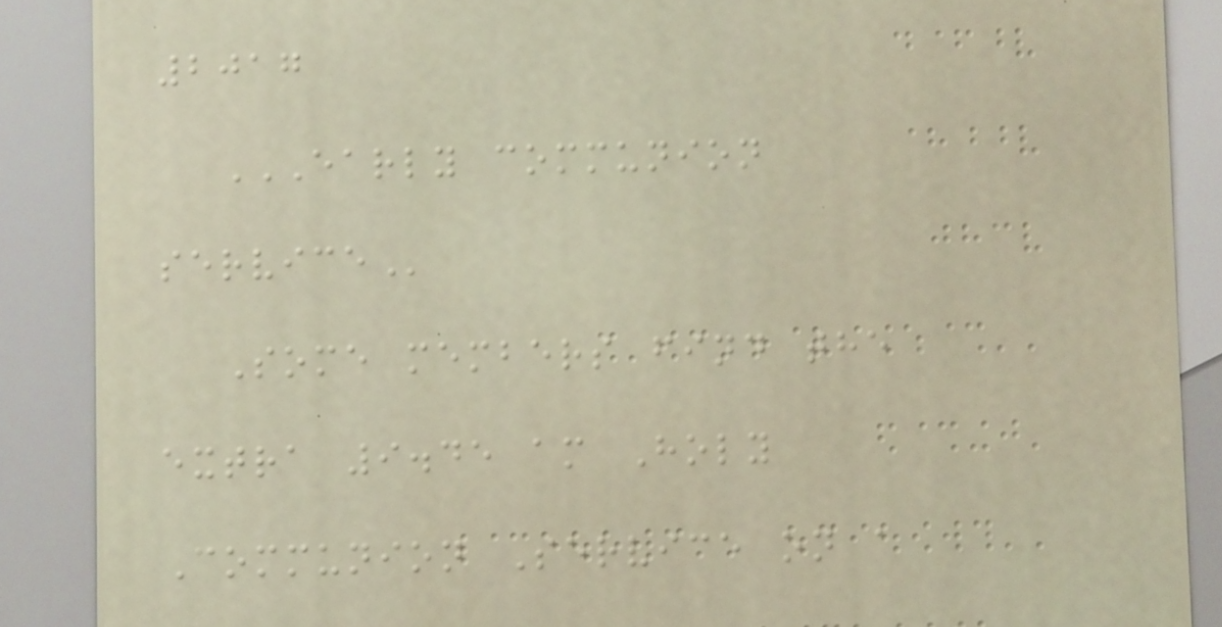2017
EARLY COMMUNION
SERVICE
Some members find the
extra 9.45 am Holy
Communion Service on a
